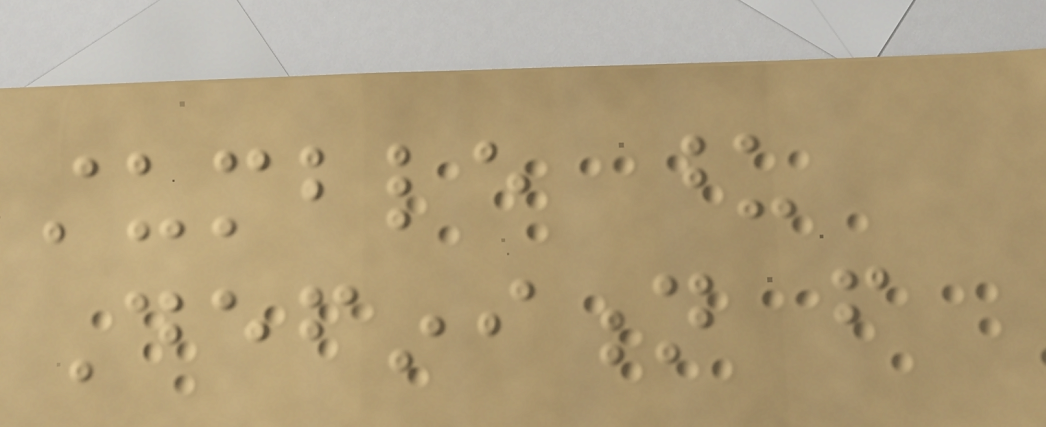stumble upon
Definition from
